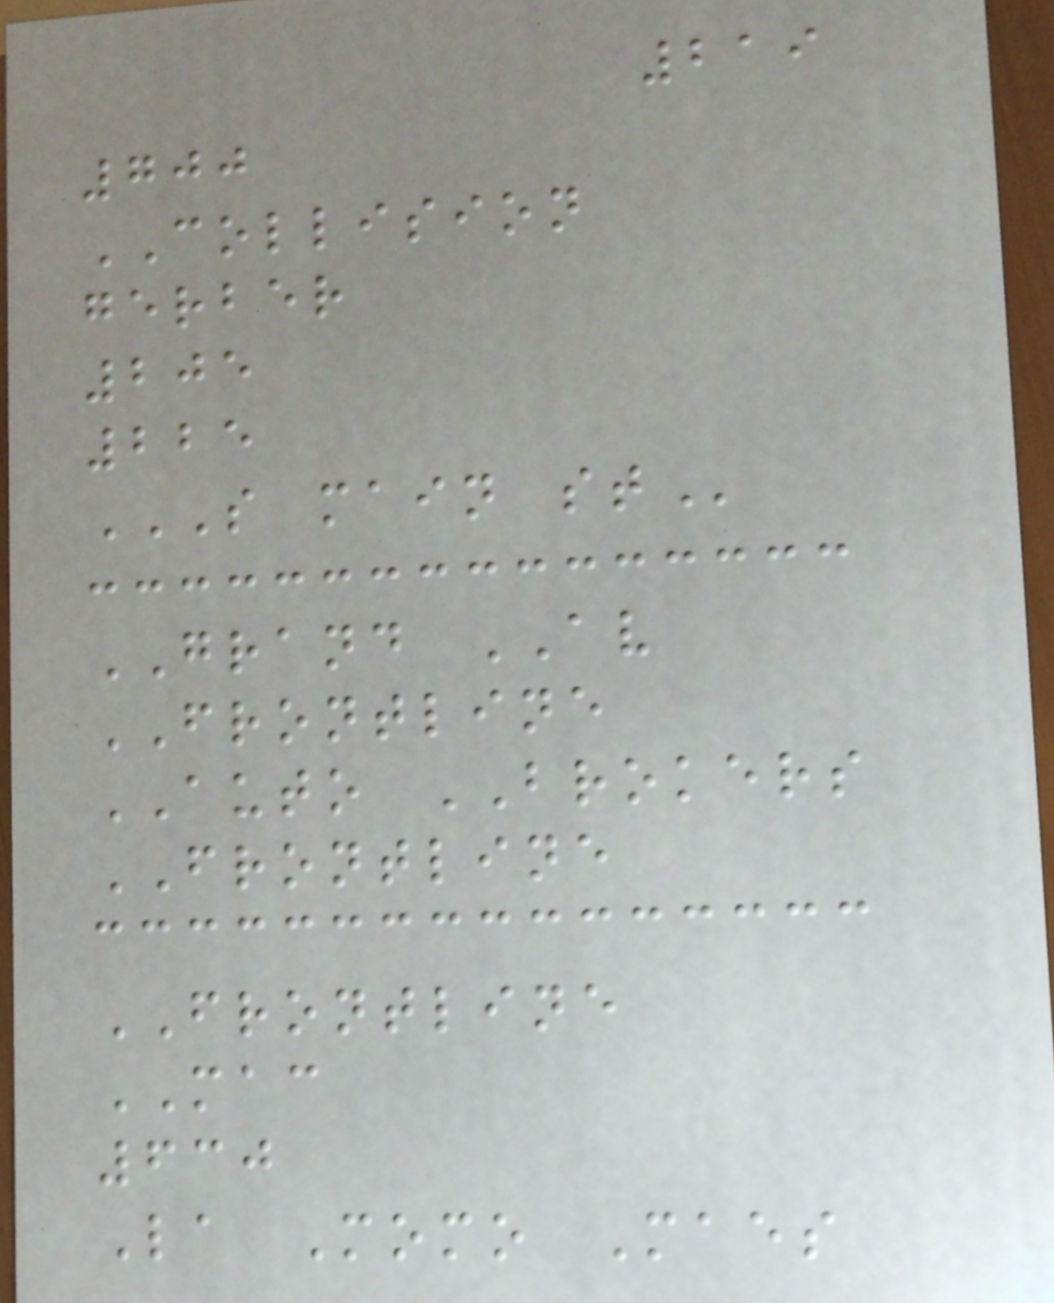219
700
COLLISION
gerber
205
225
S MAIN ST
GRAND AV
FRONTLINE
AUTO BROKERS
FRONTLINE
FRONTLINE
MAC
630
La Momo Maes
